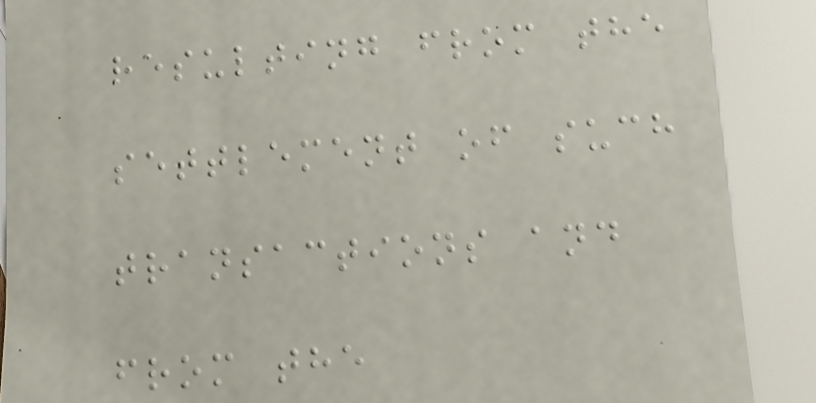resulting from the
settlement of such
transactions and
from the
